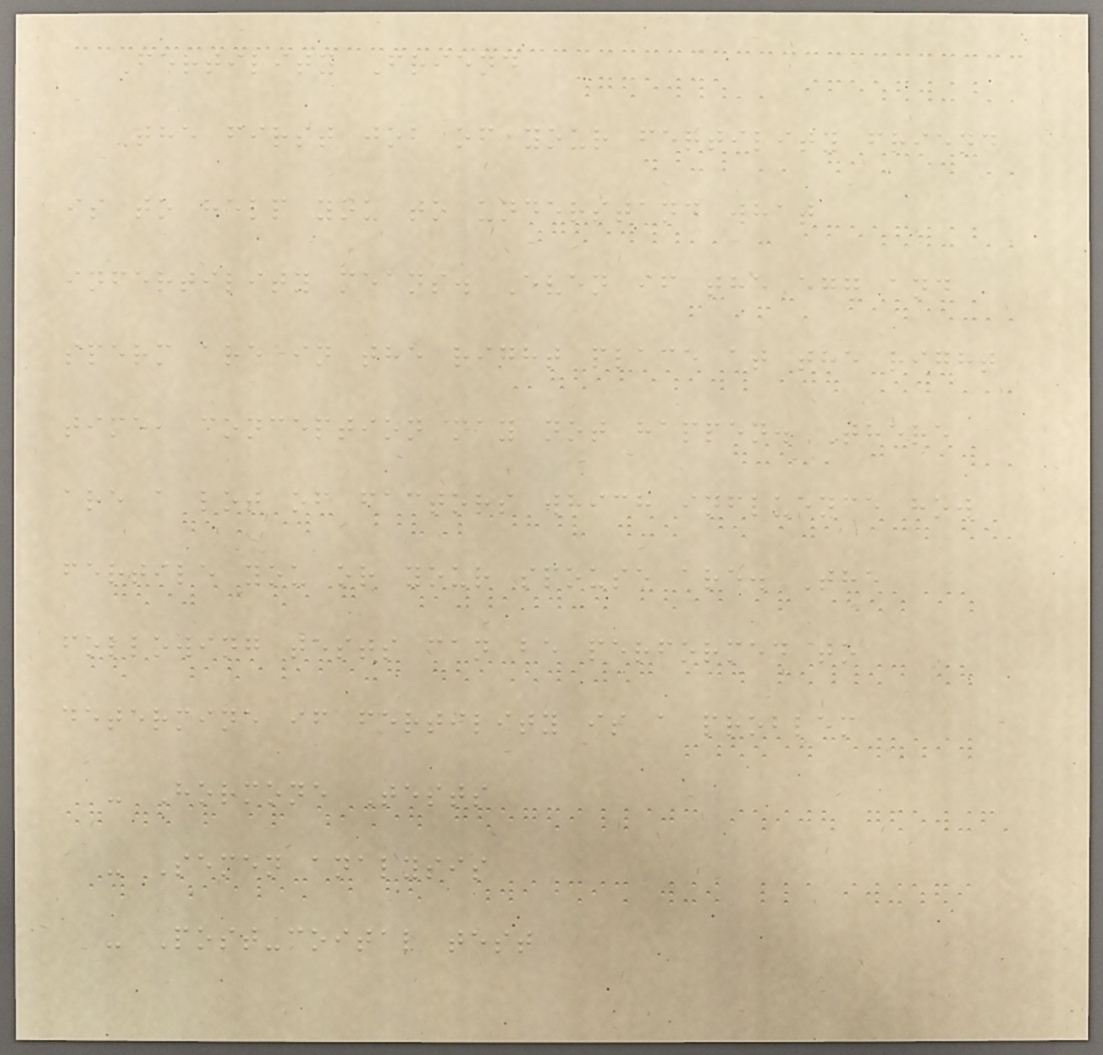Fertility Friend
The first job of your fertility friend
is to help you to understand what
infertility means. Even if the egg and
sperm are in the right place at the right
time, conception may not happen. There
are a lot of factors which influence how
fertile you or your spouse are. The
following tests can be performed to
determine if fertility is a problem
- Hormone Tests
- Semen analysis
- Post-coital test
